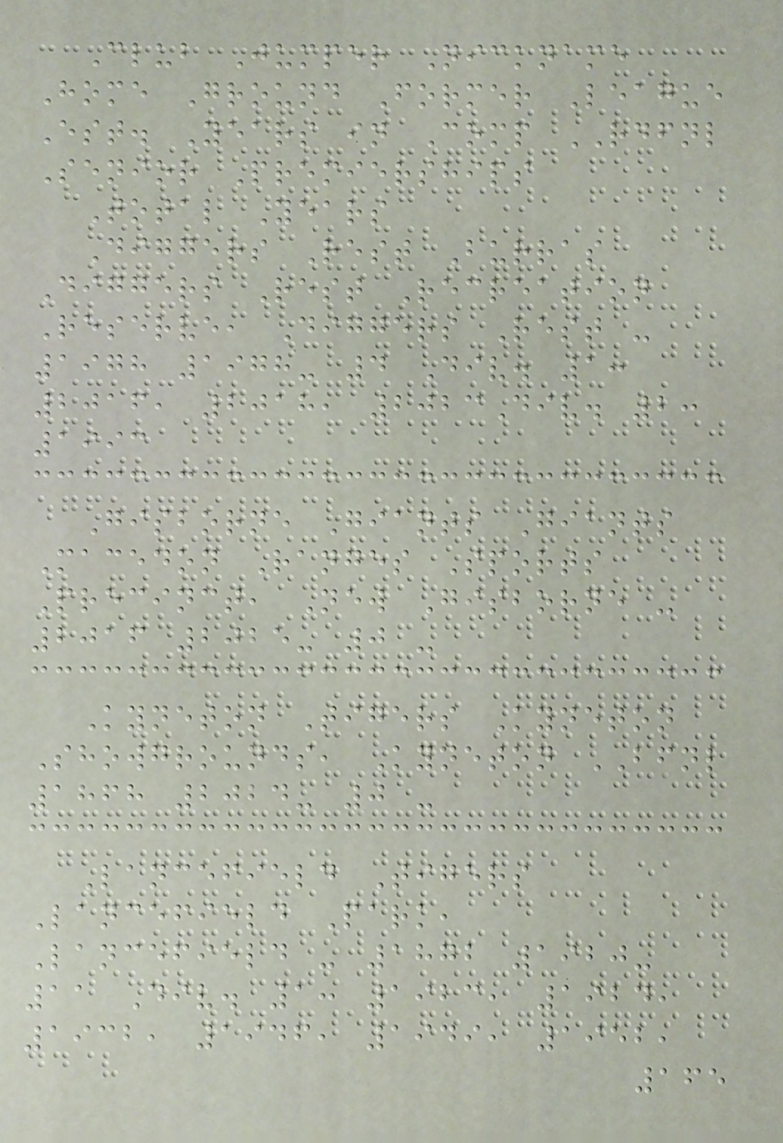Club Jumper Nickname
Home Ground Former League
Est. Years in Comp RDFNL
Senior Premierships
Total Years
Diggers Rest Burras
Diggers Rest Recreation
Reserve, Diggers Rest -
1978 1978- 4 Div. 1:
2016, 2018, 2023Div. 2:
1993
Gisborne Giants Giants
Macedon Ranges Sports
Precinct, New Gisborne -
2016 2025- 0 -
Kyneton Tigers Kyneton
Showgrounds, Kyneton BFNL
1868 2024- 0 -
Lancefield Tigers
Lancefield Park,
Lancefield - 1872 1920-
11 Div. 1: 1923, 1924,
1932, 1946, 1949, 1952,
165
